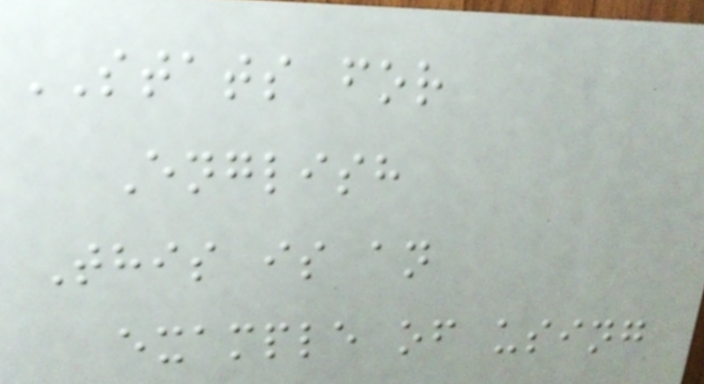STATS for
English
This is an
example of using
